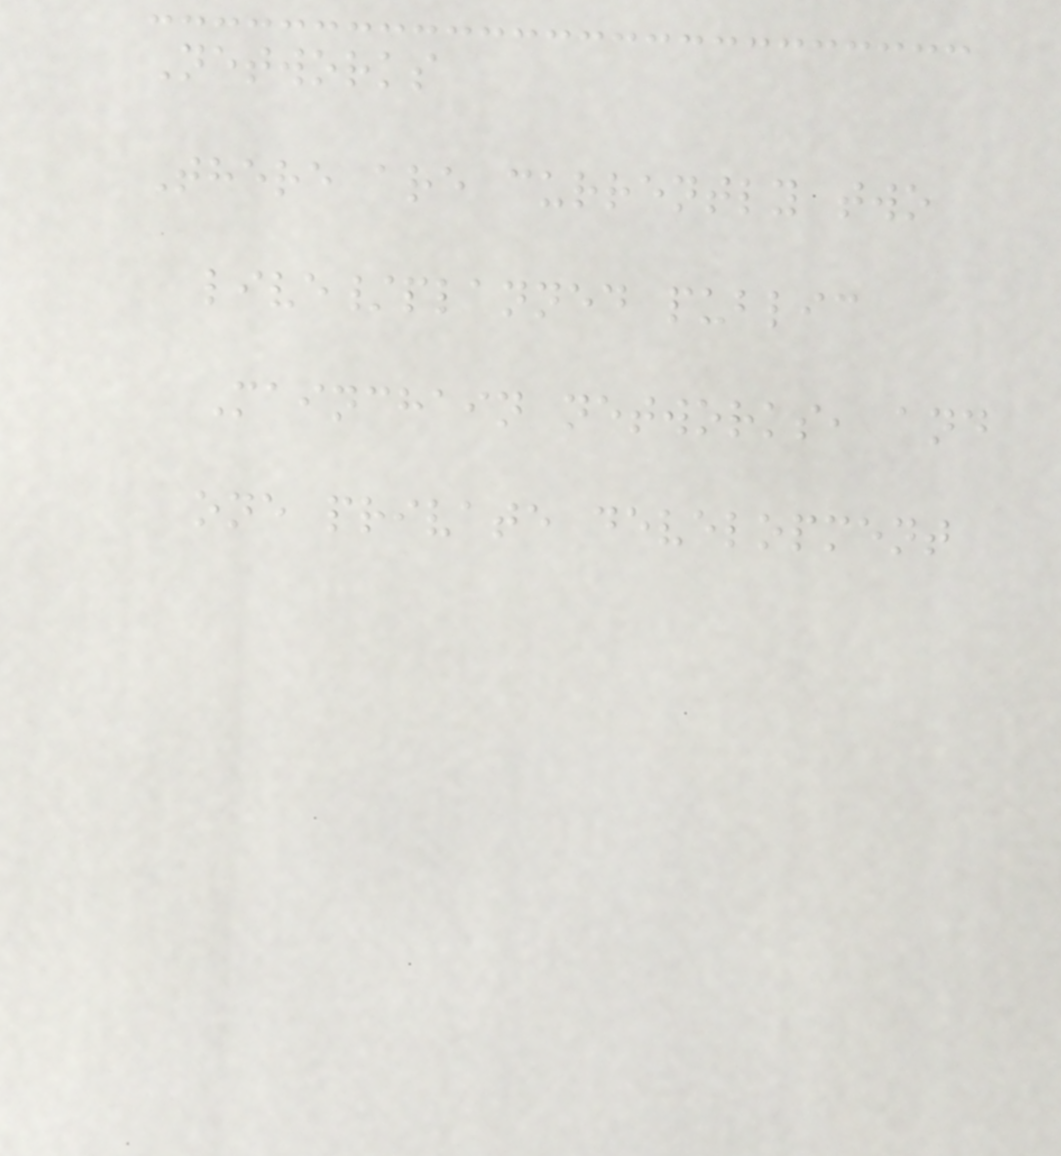Networks
There are currently two
live/planned public
Mainchain networks, and
one private development
